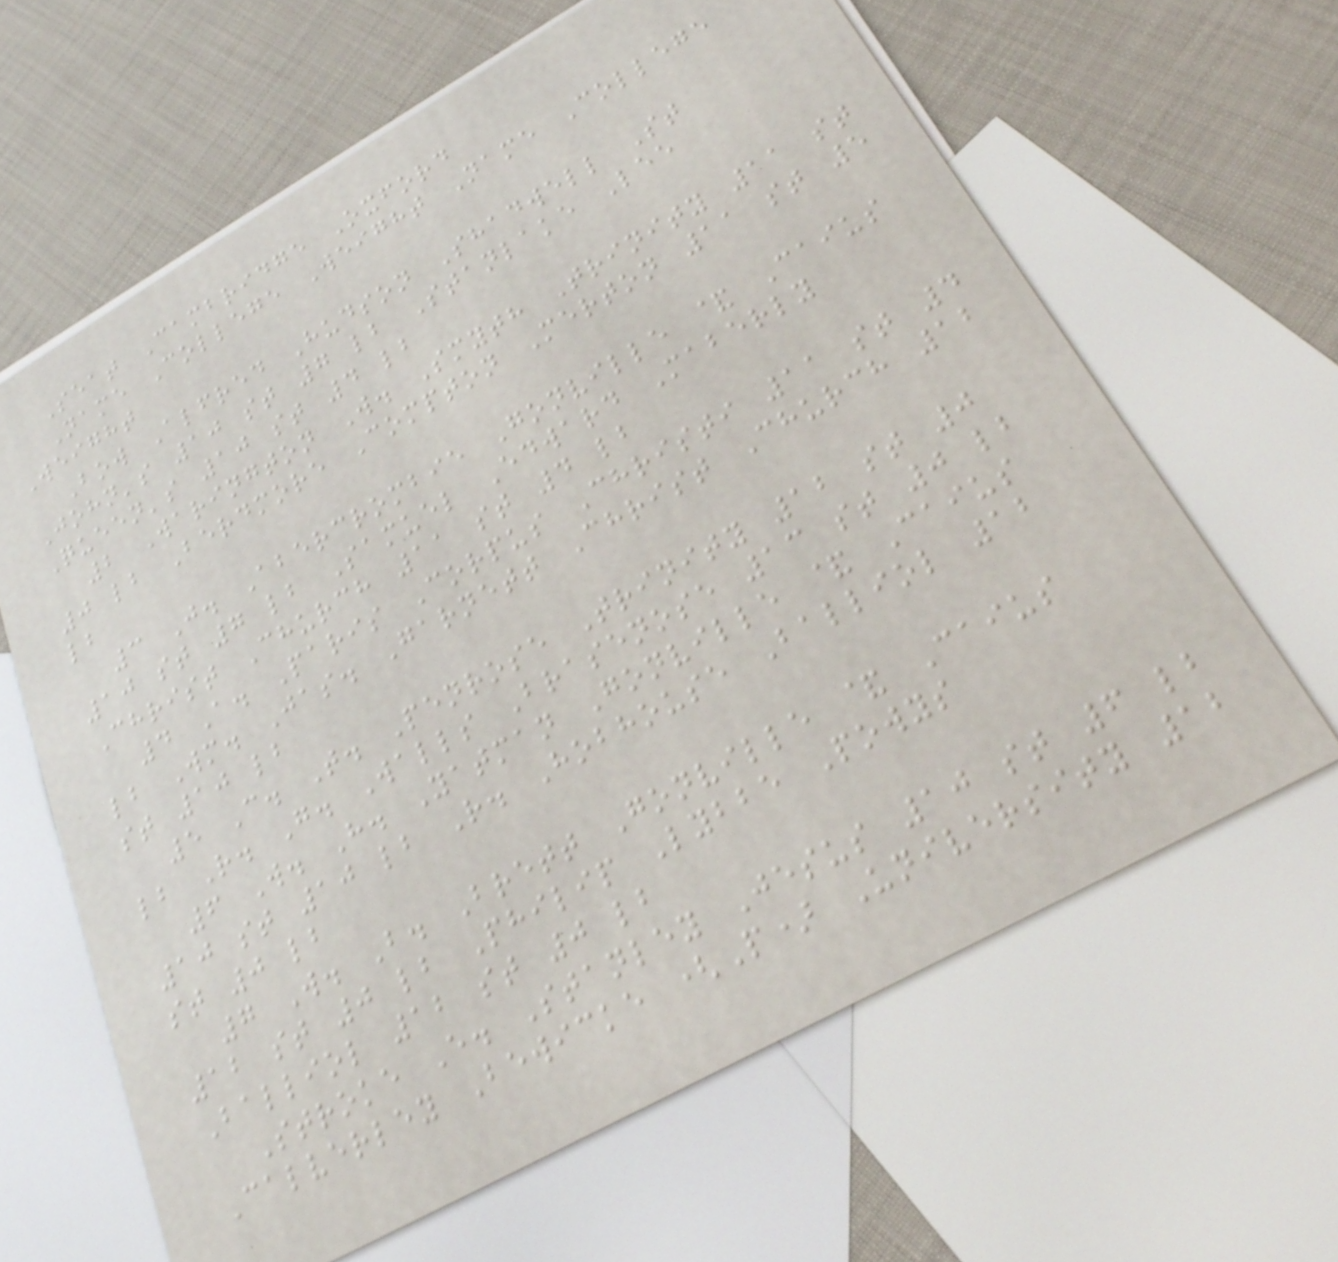Seat Cambridge Oxford
Name College Weight Name College
Weight
Bow Alfred Hudson Shadwell St
John's 10 st 7 lb Stanlake Lee
Queen's 10 st 4 lb
2 Warington W. Smyth Trinity 11 st
0 lb Berdmore Compton Merton 11 st 5
lb
3 J. Abercrombie Gonville & Caius
10 st 7 lb Samuel Edward Maberly
Christ Church 11 st 4 lb
4 A. Paris Corpus Christi 11 st 4
lb Wm. Jas. Garnett Christ Church 12
st 10 lb
5 C. T. Penrose Trinity 12 st 0
lb R. G. Walls Brasenose 13 st 0 lb
6 W. H. Yatman Gonville & Caius
10 st 10 lb R. Hobhouse Balliol 12
st 0 lb
7 W. B. Brett Gonville & Caius
12 st 0 lb Philip Lybbe Powys
Balliol 12 st 0 lb
Stroke E. Stanley Jesus 10 st 6 lb
Calverley Bewicke (P) University 12
